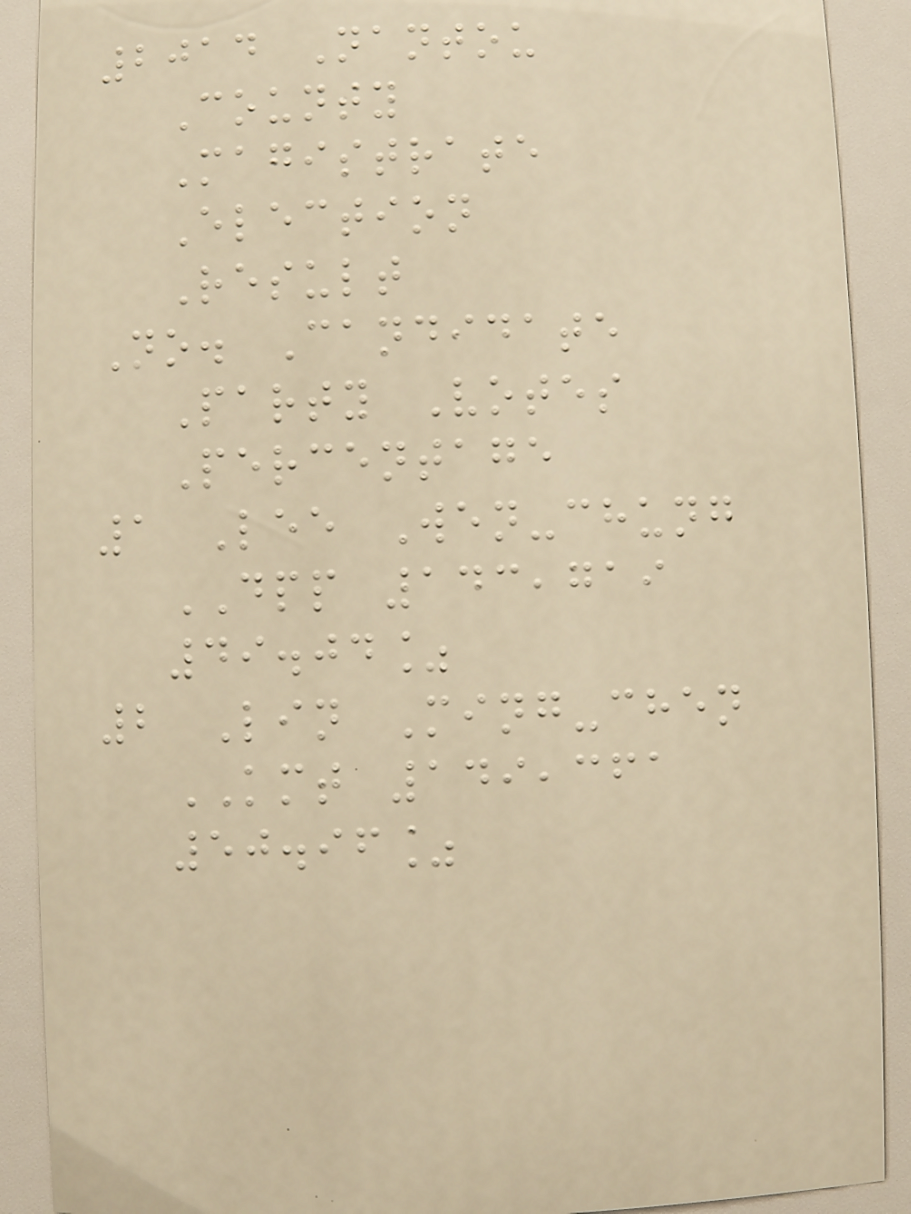2014 Nantou
County
Magistrate
Election
Result
No. Candidate
Party Votes
Percentage
1 Lee Wen-chung
DPP 143,719
49.04%
2 Lin Ming-chen
KMT 149,361
50.96%
